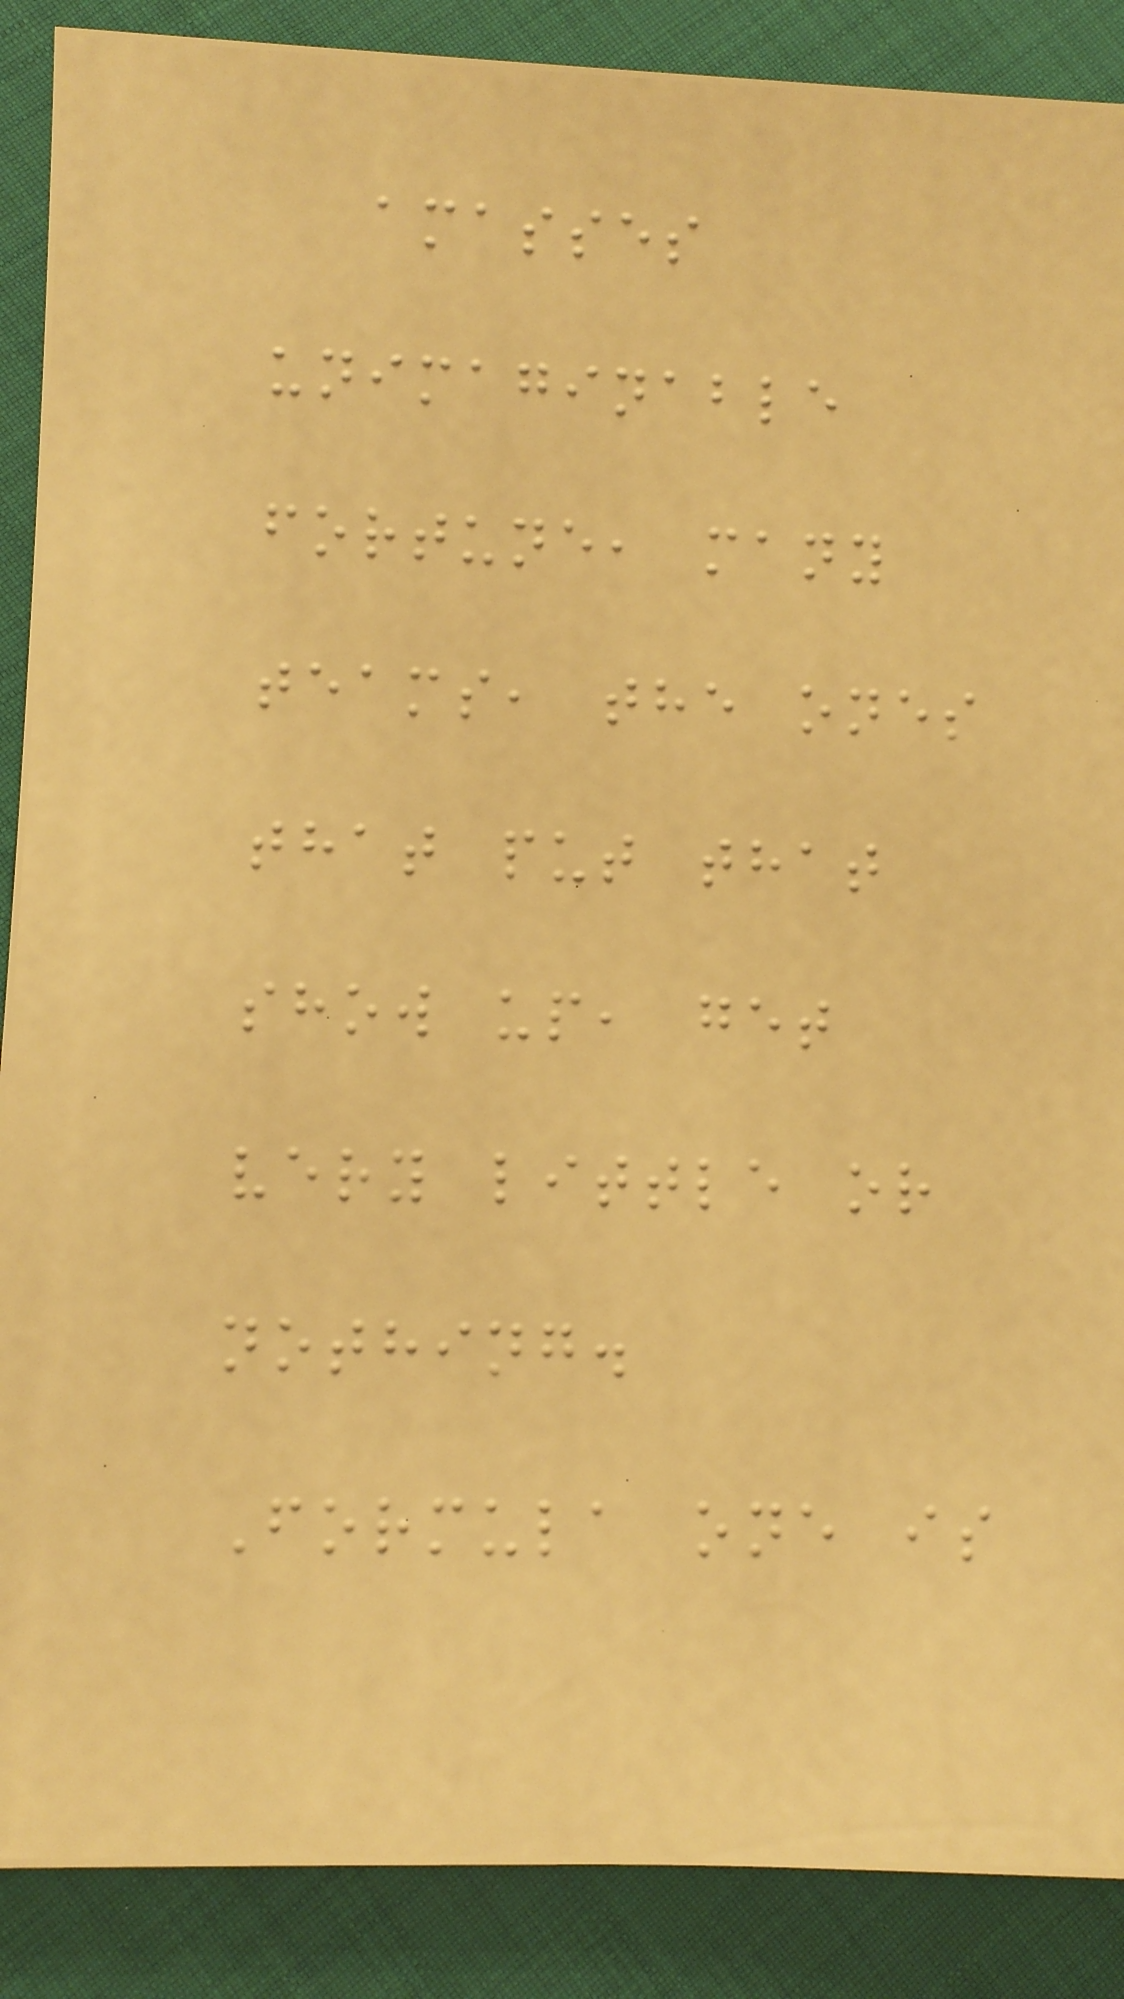amasses
unimaginable
fortune, many
teams, the ones
that put that
show up, get
very little or
nothing.
Formula one is
